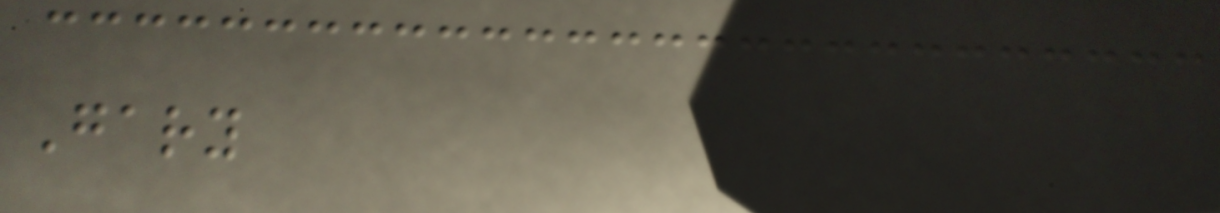Gary
